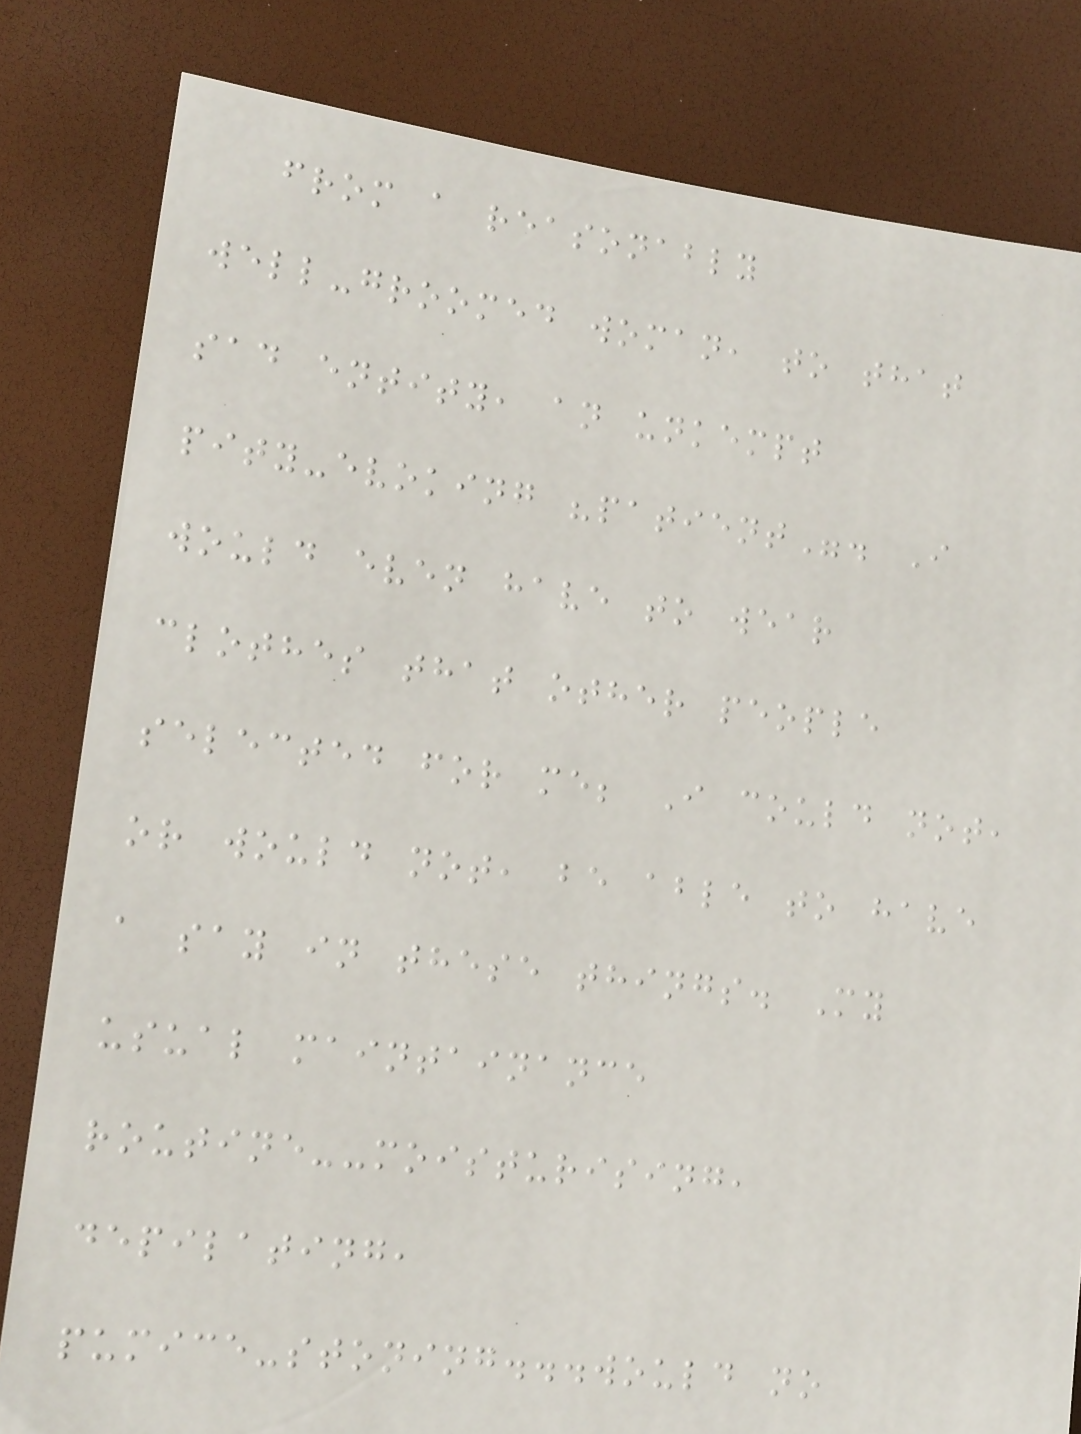from a reasonably
well-groomed woman, to that
sad entity, an unkempt
pity-evoking "patient". I
would even have to wear
clothes that other people
selected for me; I could not,
or would not, be able to have
a say in these things. My
usual maintainance
routine--moisturising,
depilating,
pumice-stoning...would no
